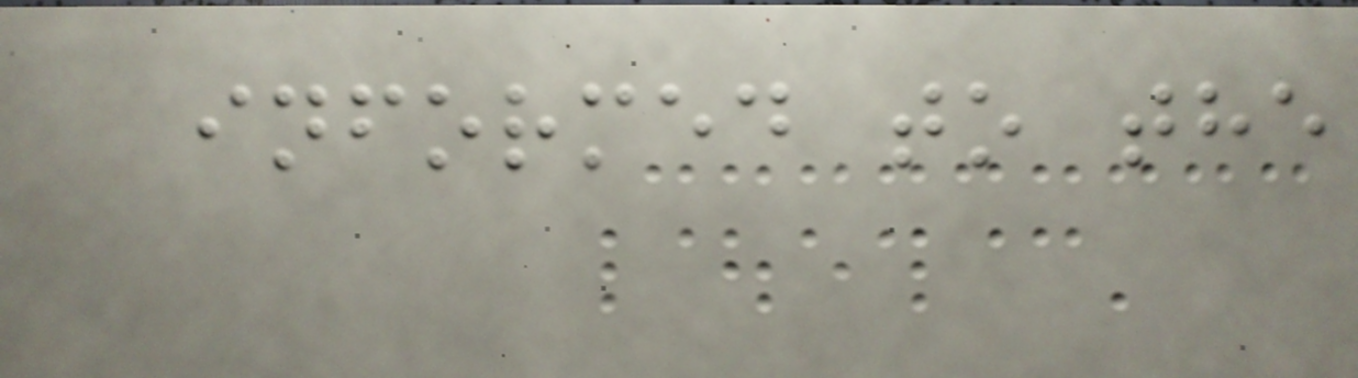informed to the
